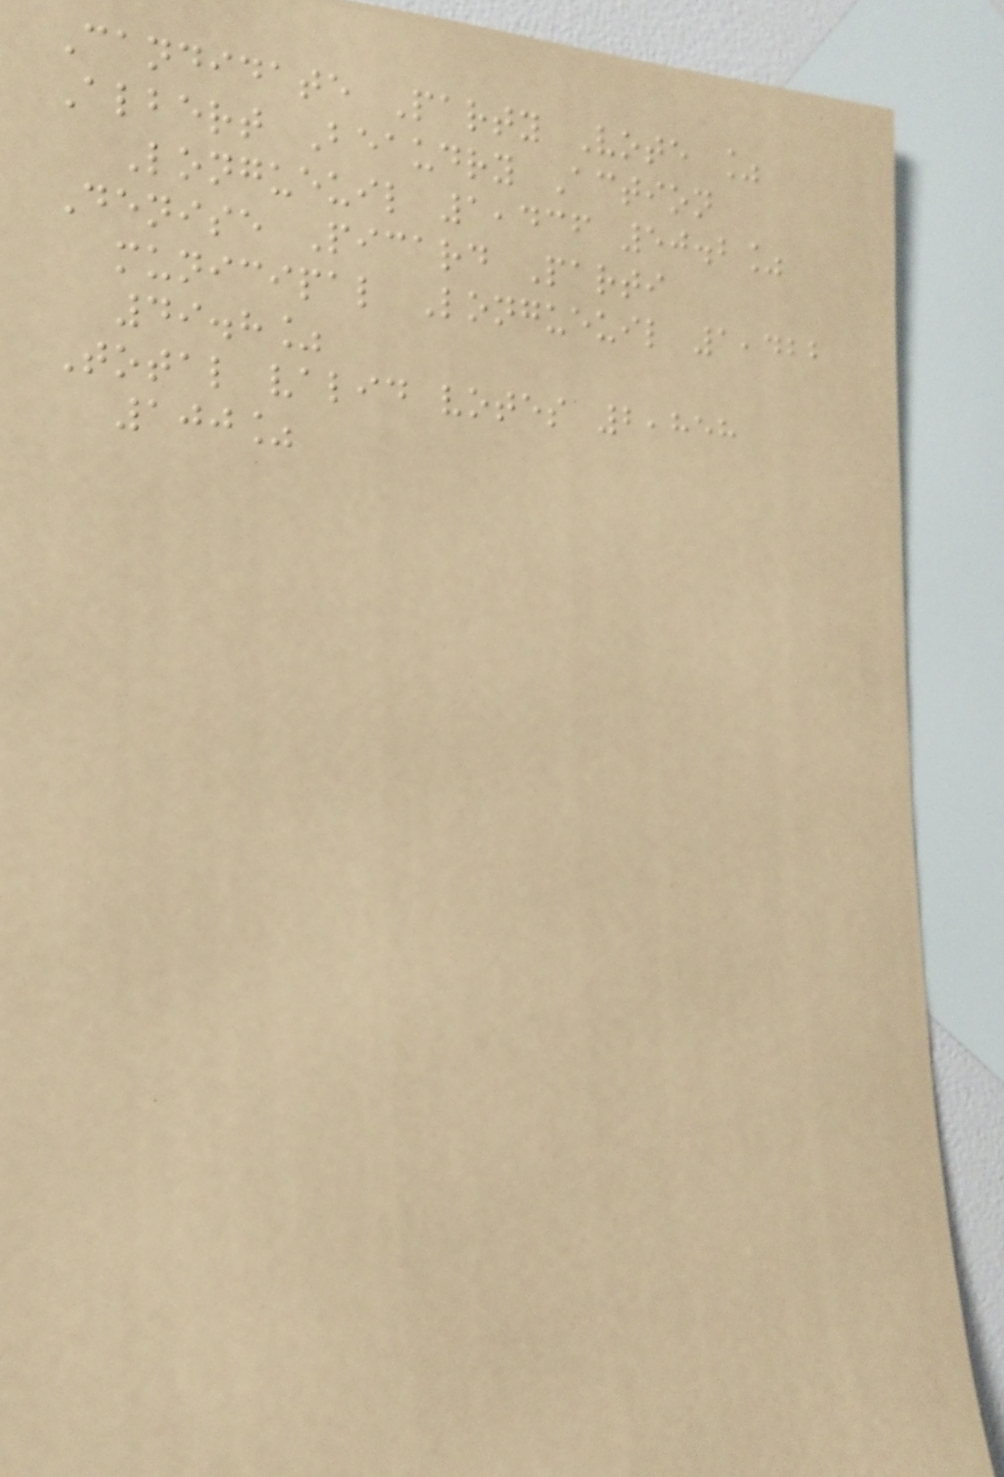Candidate Party Vote %
Albert Beaudry Action
Longueuil 1,436 50.2%
Denise Picard Parti
municipal Longueuil 1,422
49.8%
Total valid votes 2,858
100%
